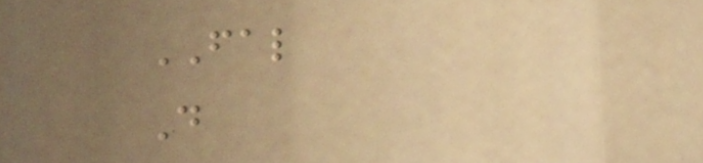FAL
D
